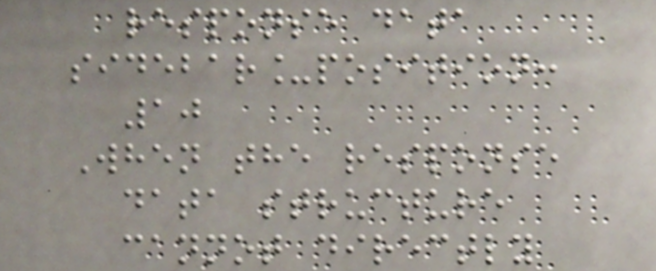response data
sidebar_position:
10
When the response
data structure
cannot directly
